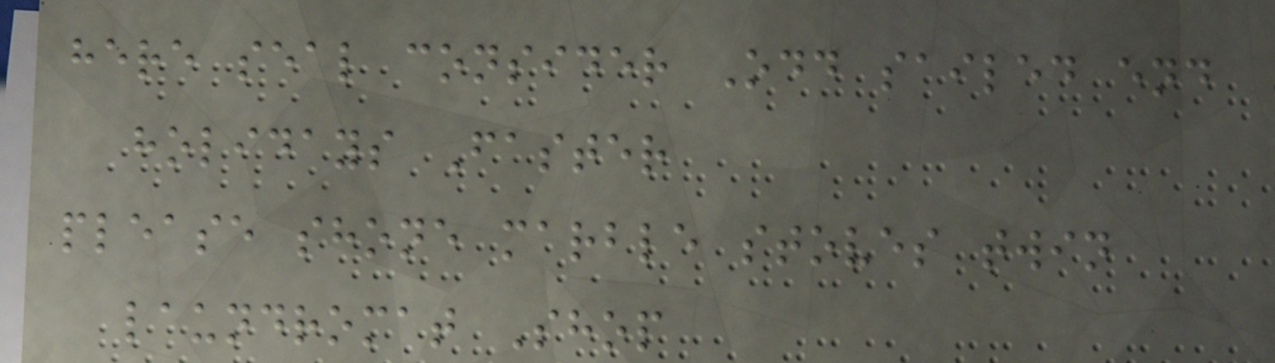here seal consider Odd sailed end
holidays Faster
please shone marble stoves twin
laundromat Shop
